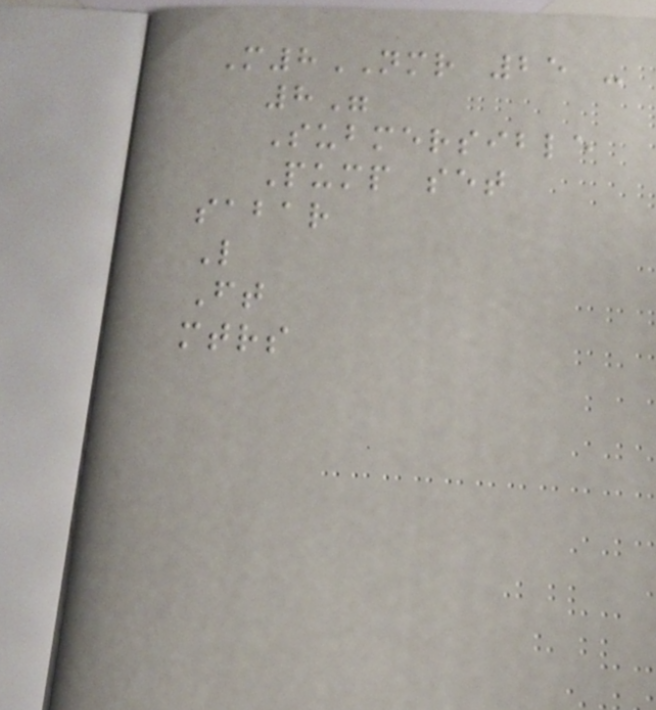M8NMR 25 -
8"
Submersible
Pump set
sabar
L
Ft
mtrs
